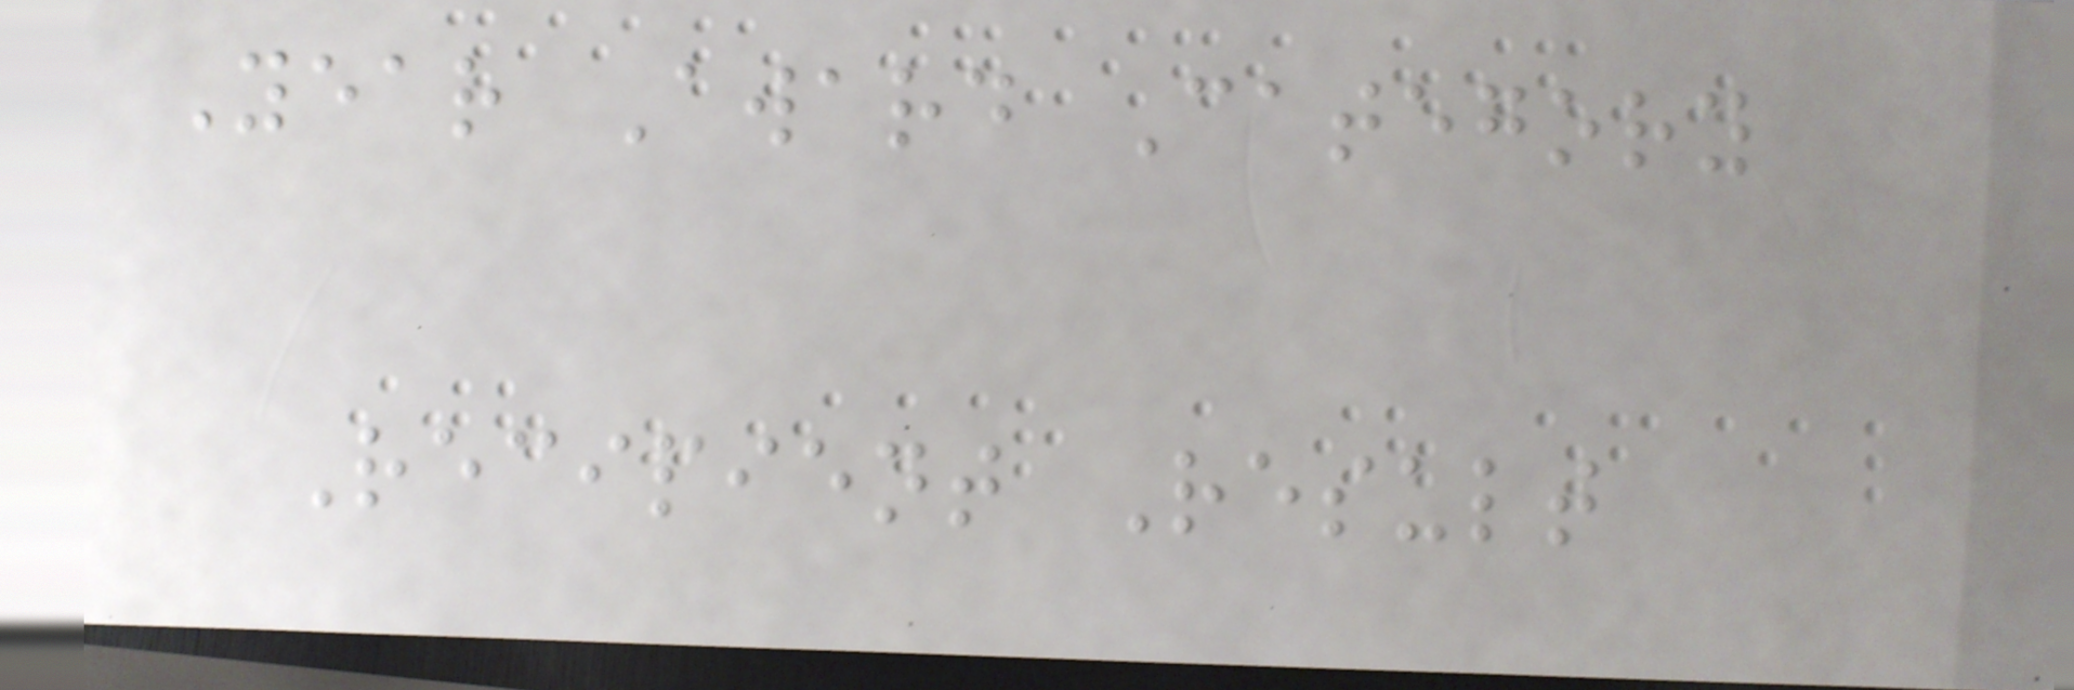Year Award Category
Recipient Result
